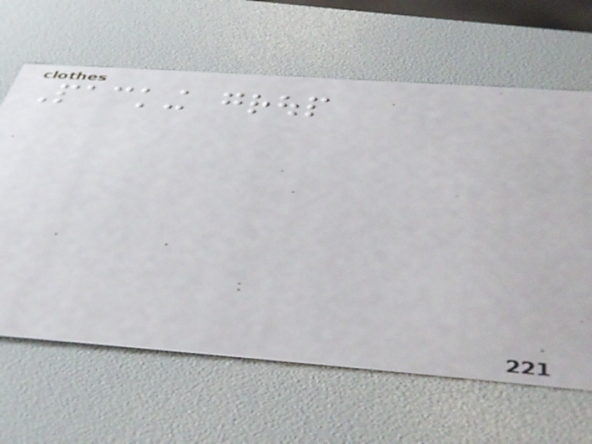Packing group
